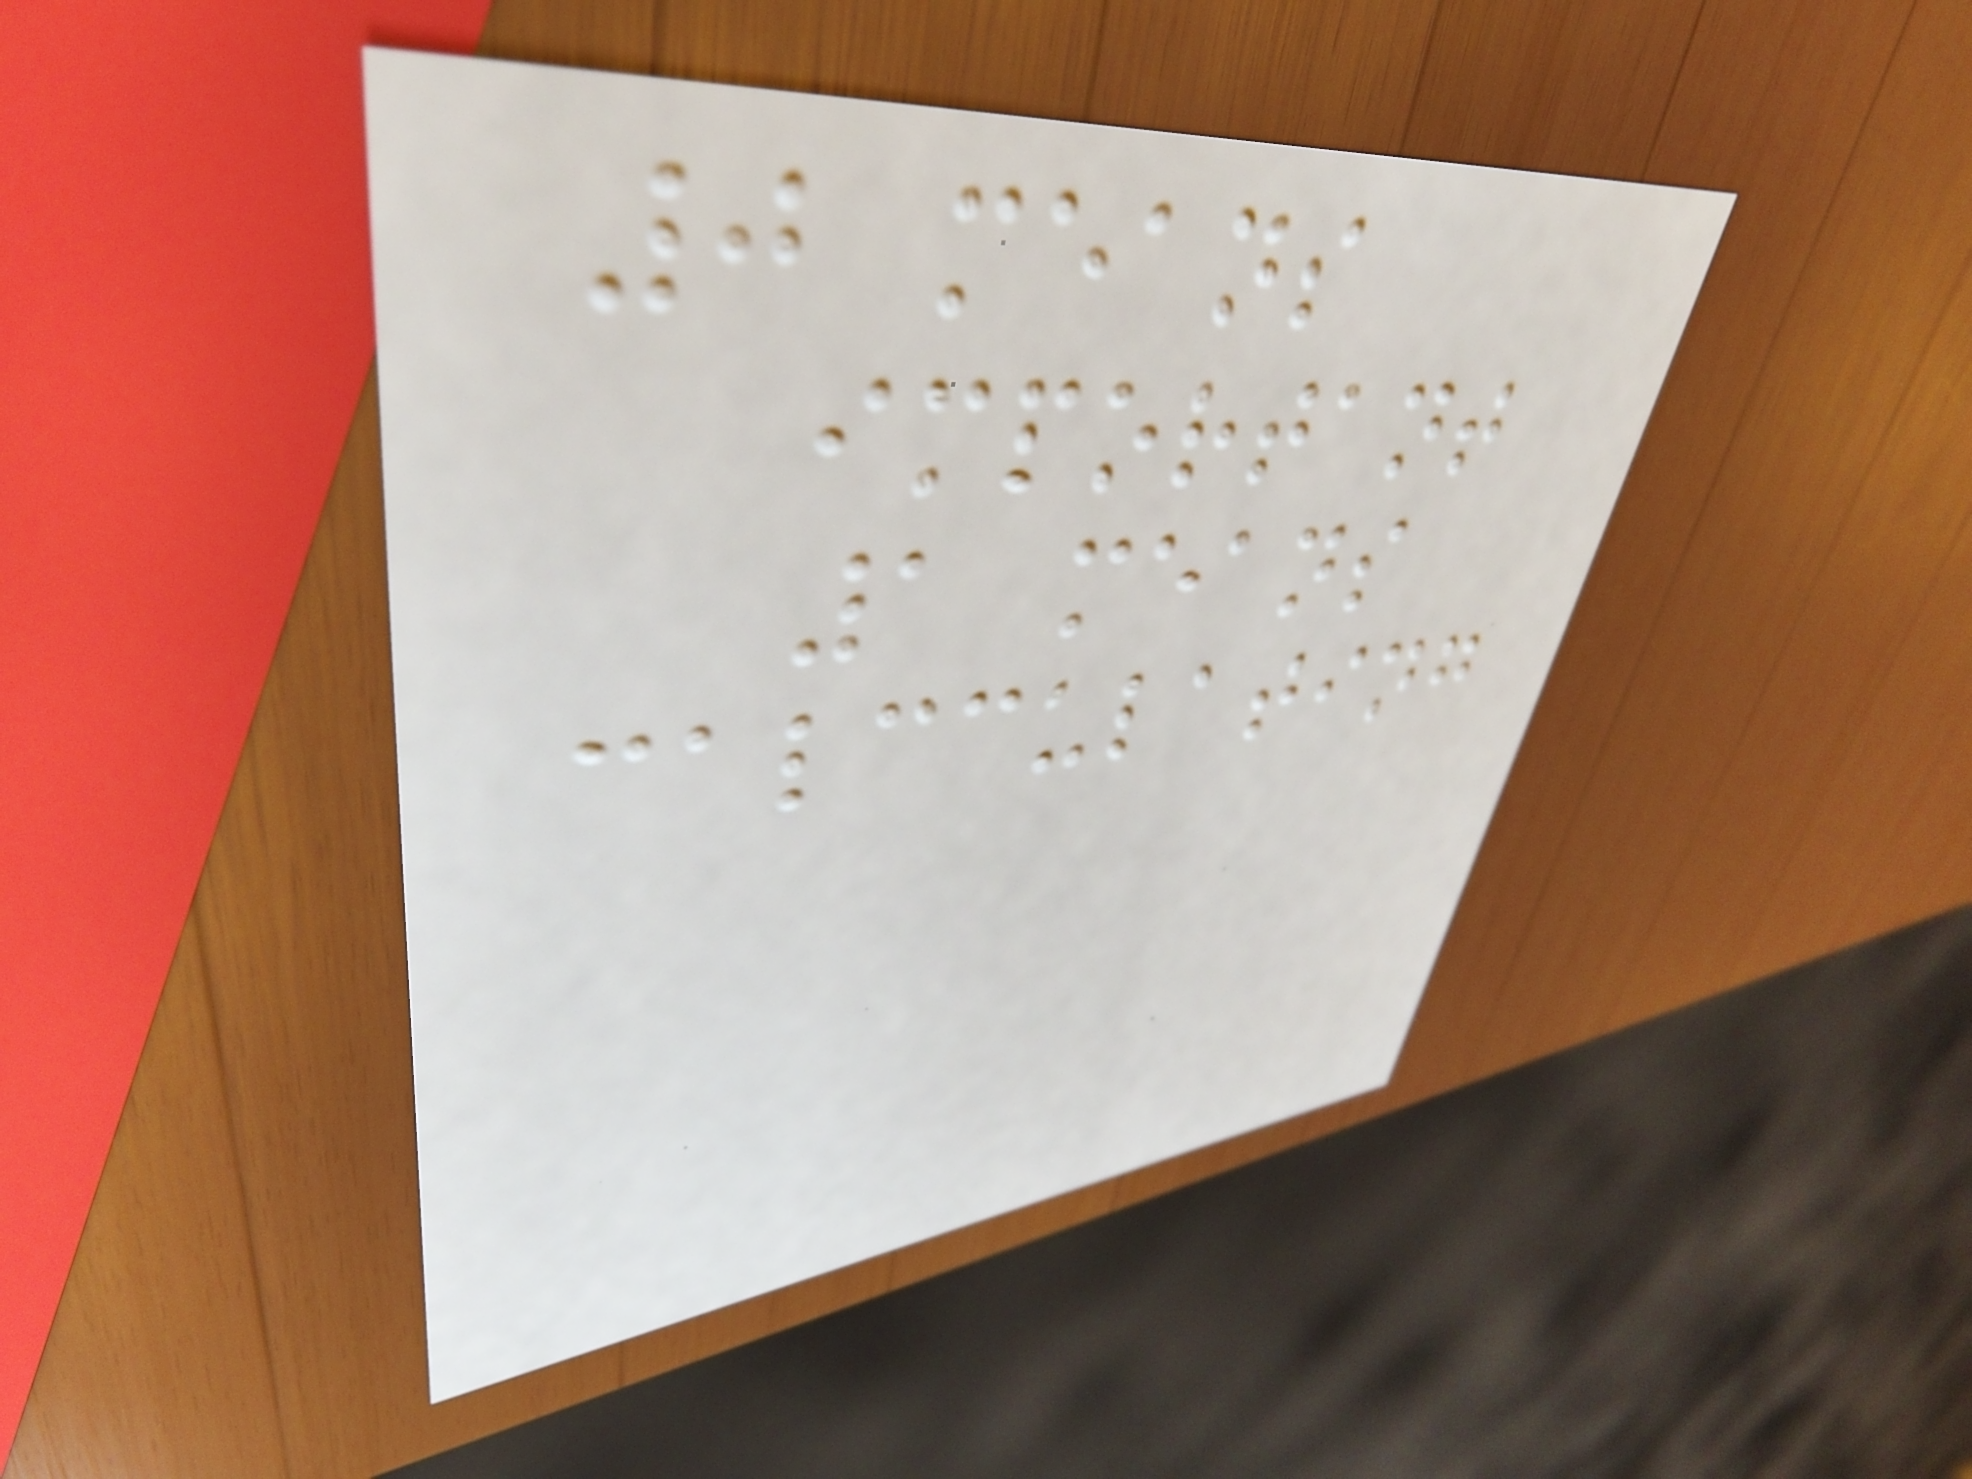0 means
important
1 means
calcculating
